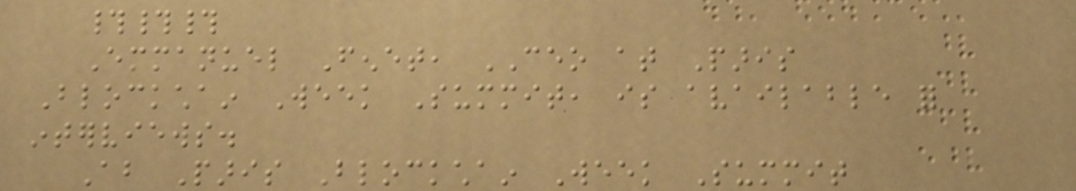###
Emmanuel Fenet, CEO at Paris
Blockchain Week Summit, is available for
interviews.
About Paris Blockchain Week Summit
